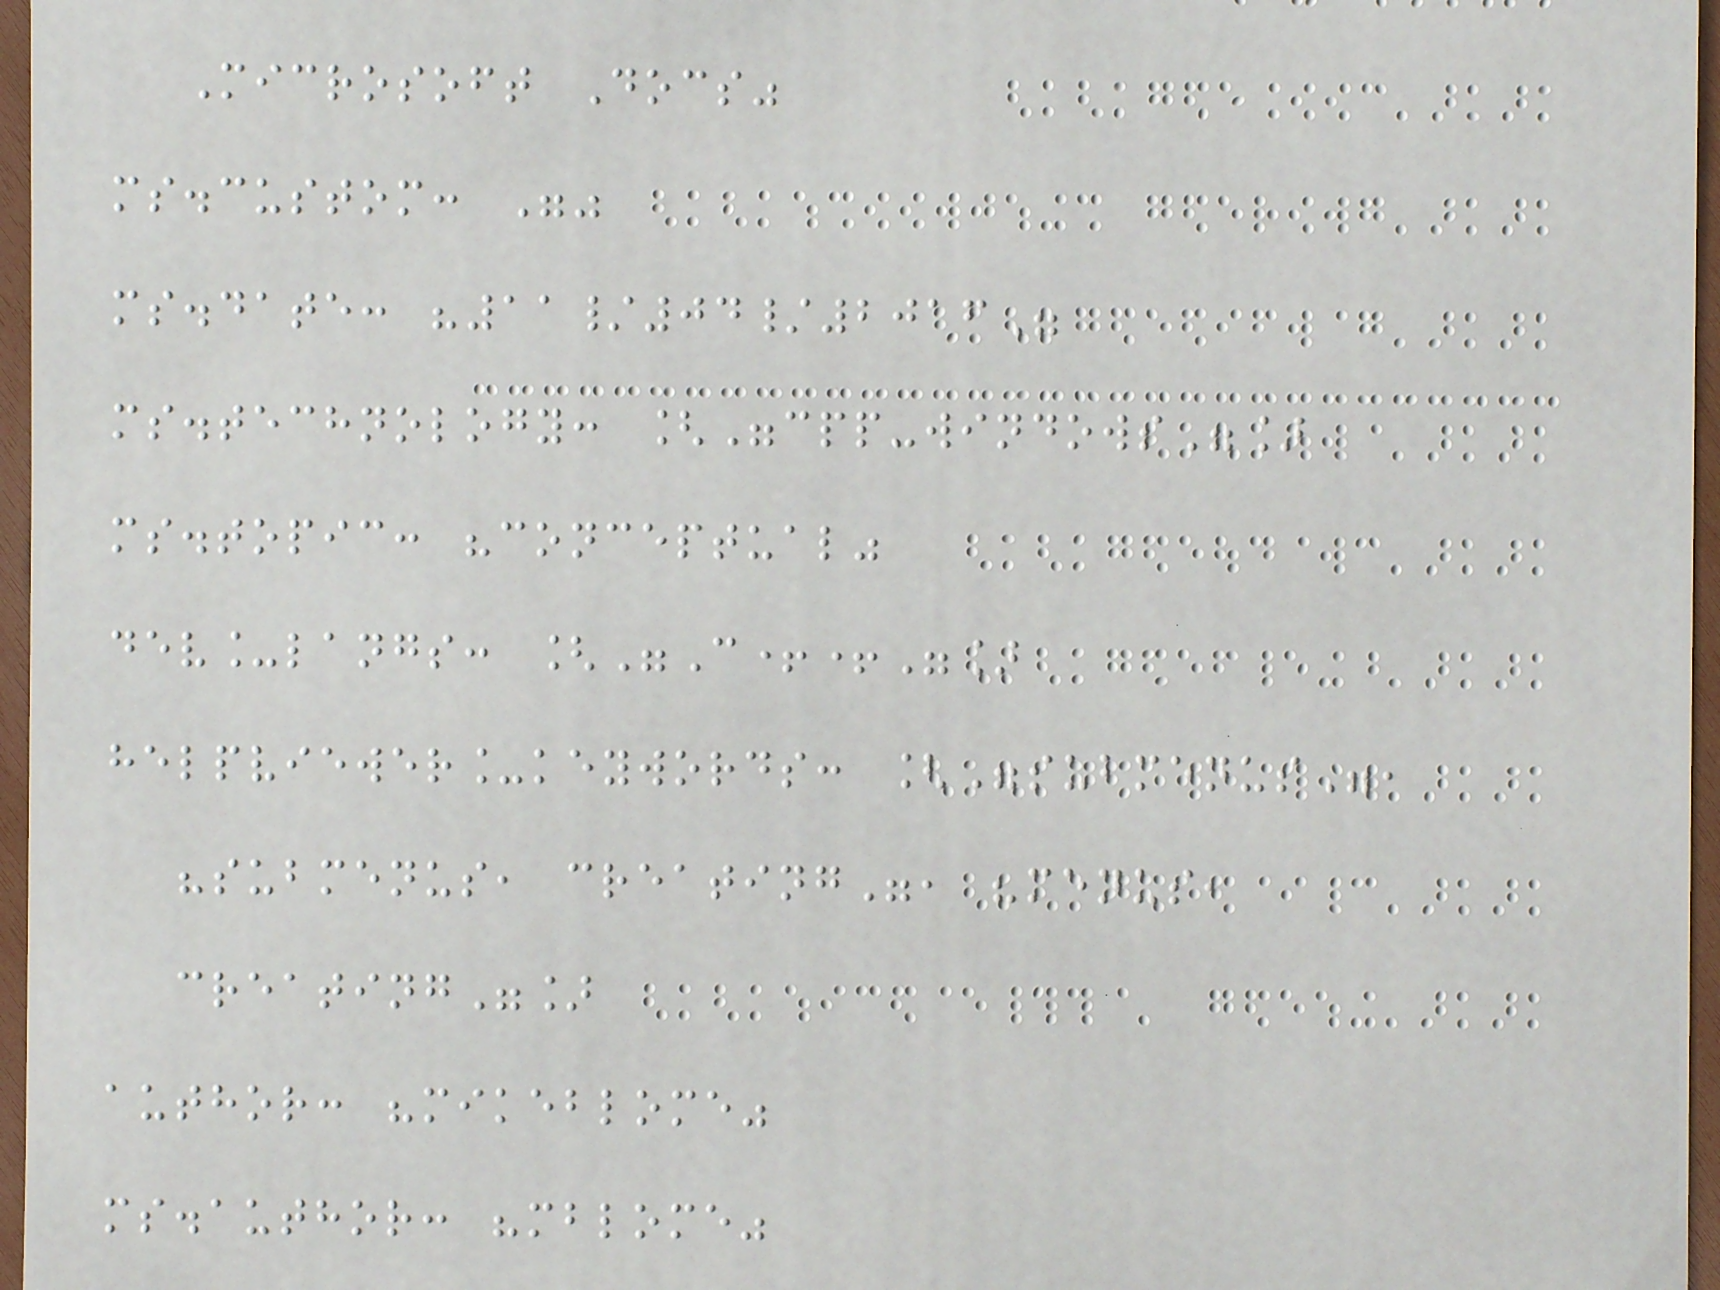Microsoft Docs"
ms.custom: ""
ms.date: "11/04/2016"
ms.technology: ["cpp-windows"]
ms.topic: "conceptual"
dev_langs: ["C++"]
helpviewer_keywords: ["submenus",
"submenus, creating", "menus,
creating"]
author: "mikeblome"
ms.author: "mblome"
